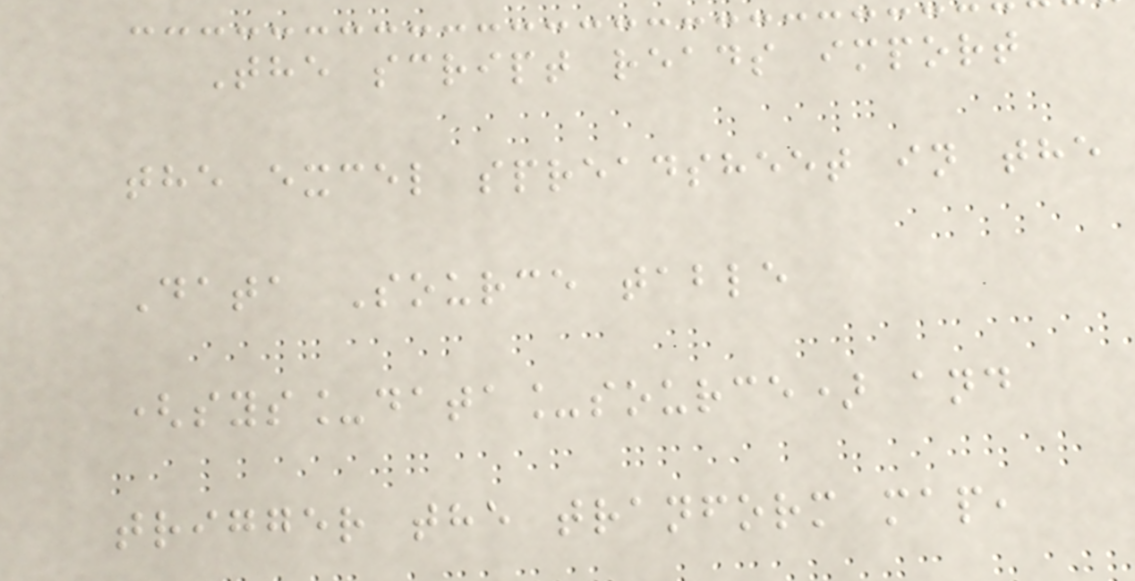The script reads import
the excel spreadsheet in the
Data Source table
(sys_data_source) and
trigger the tranform map,
